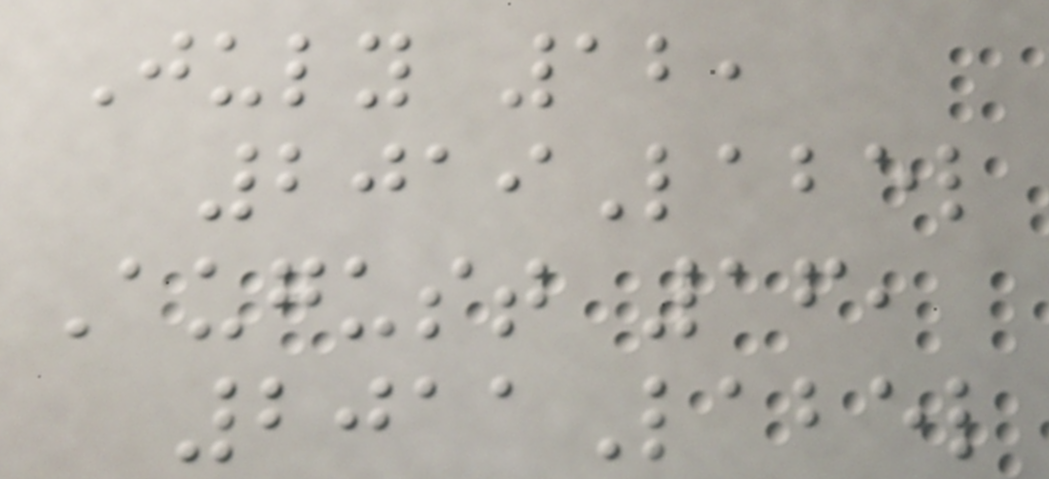July 12,
2019Label
August 16,
2011Label
